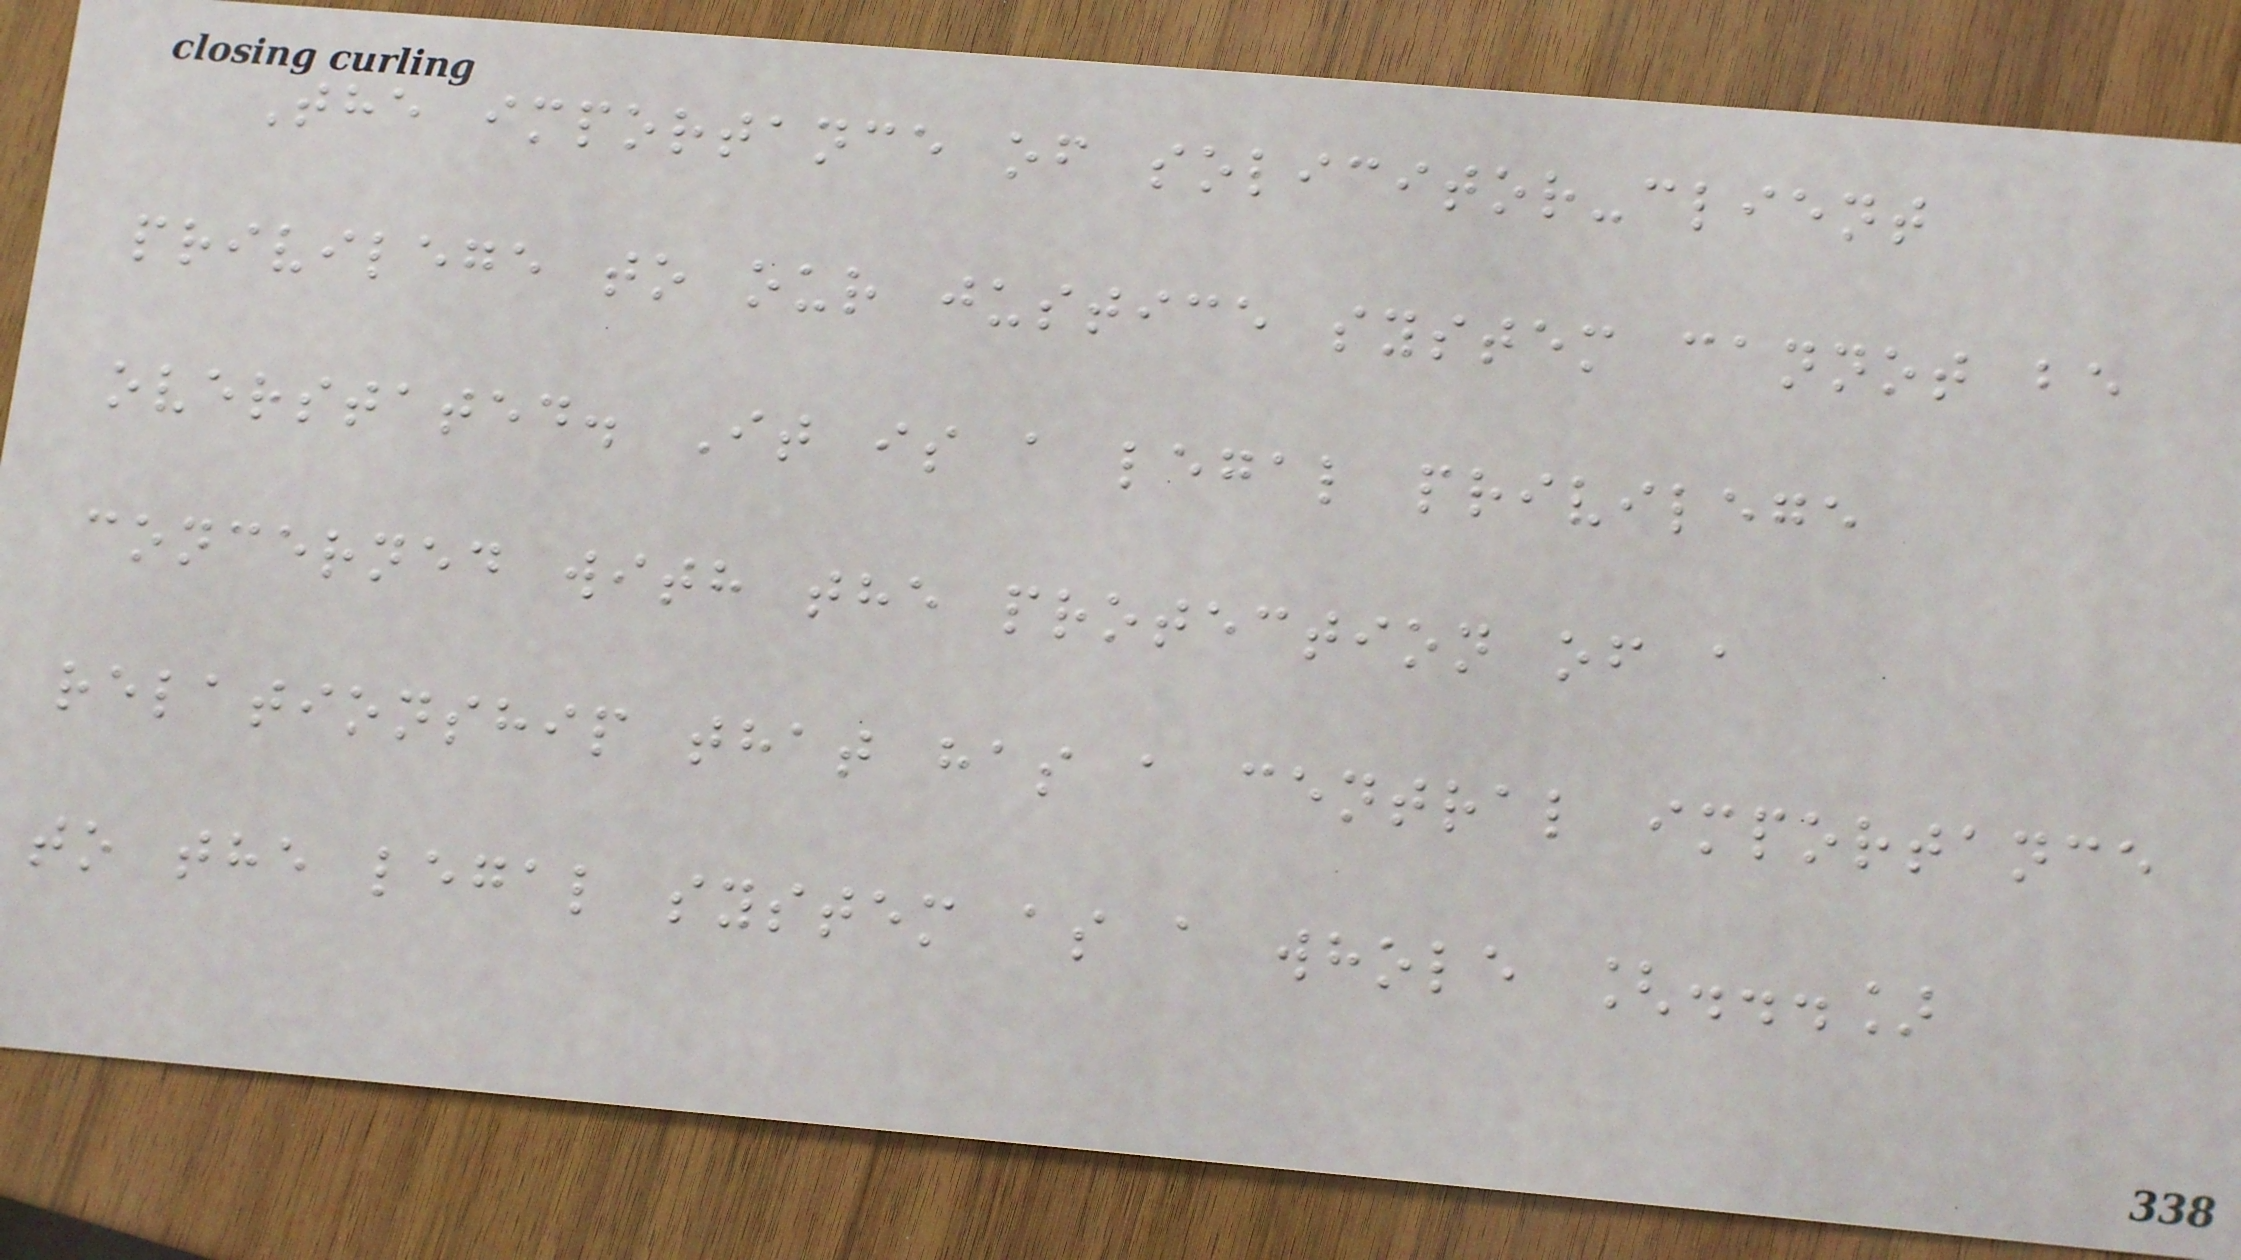The importance of solicitor-client
privilege to our justice system cannot be
overstated. It is a legal privilege
concerned with the protection of a
relationship that has a central importance
to the legal system as a whole [...]
